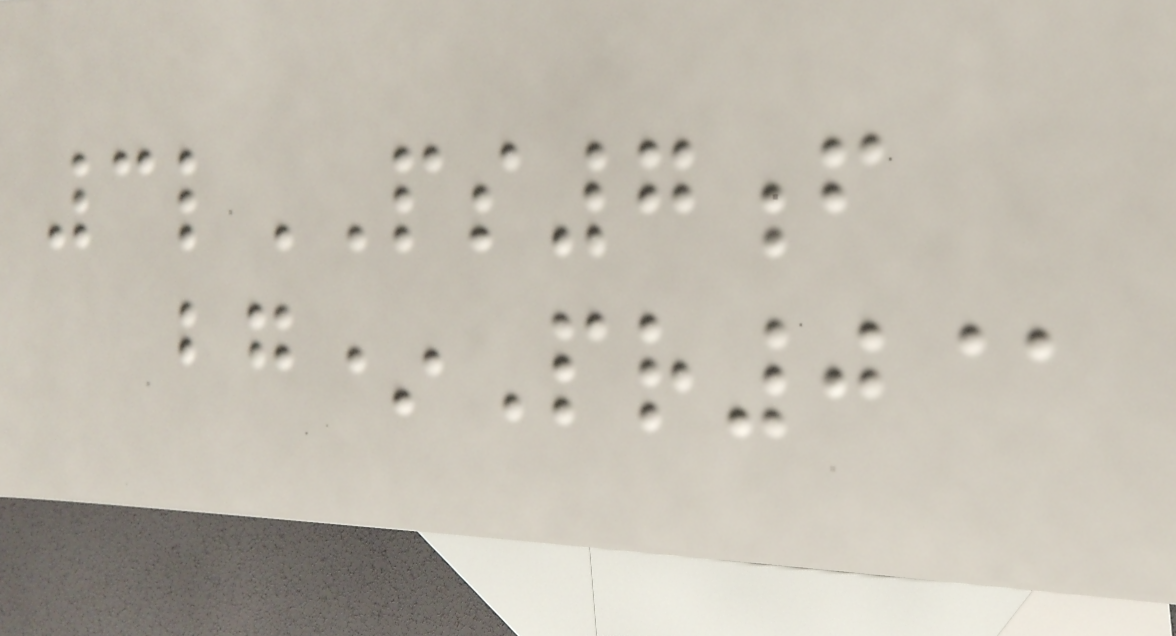3lPS7f
bg*Pr0@
